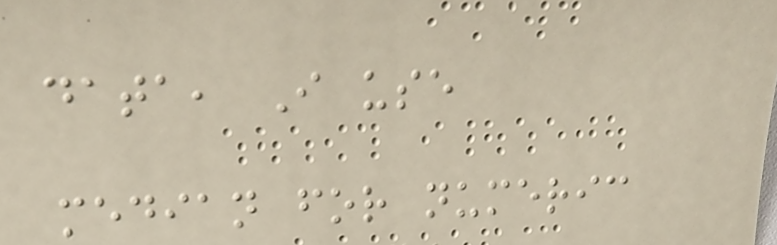data, I use
median for numeric
